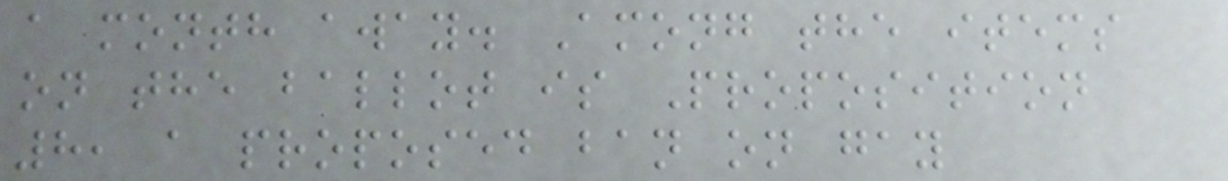a month away. Among the items
on the ballot is Proposition
8, a proposed ban on gay
